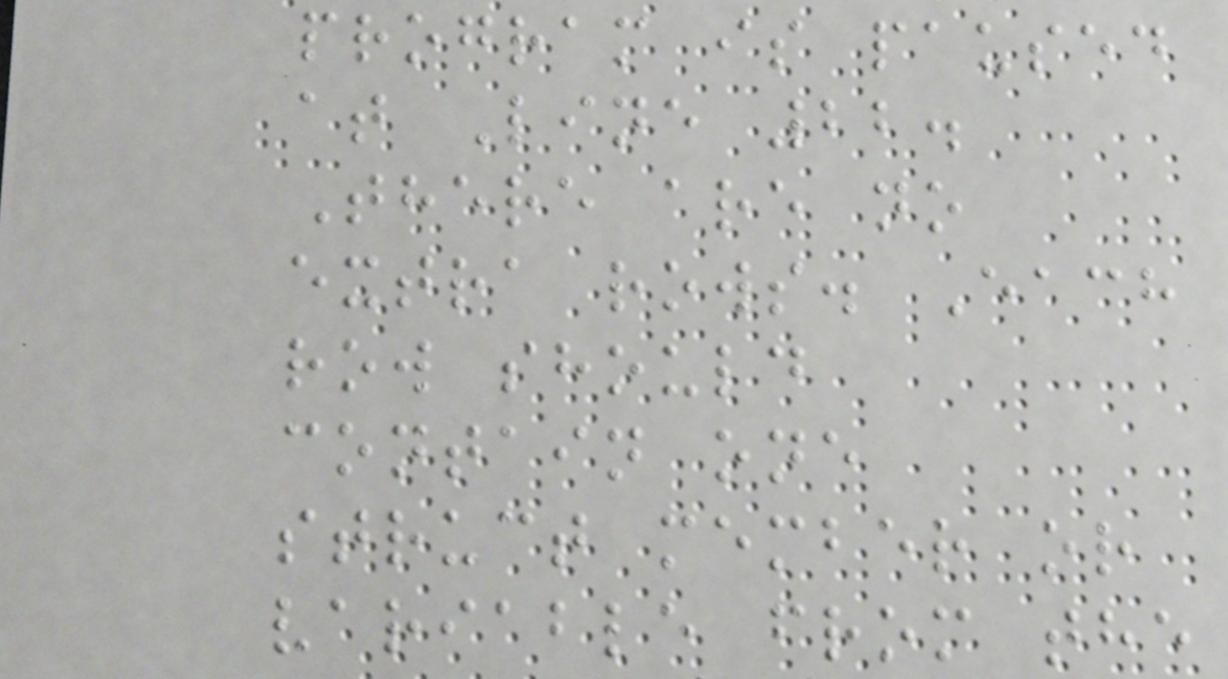program is paused
at Line 22.
There are no
extra rows. Each
row should
contain one
struct member or
variable from the
